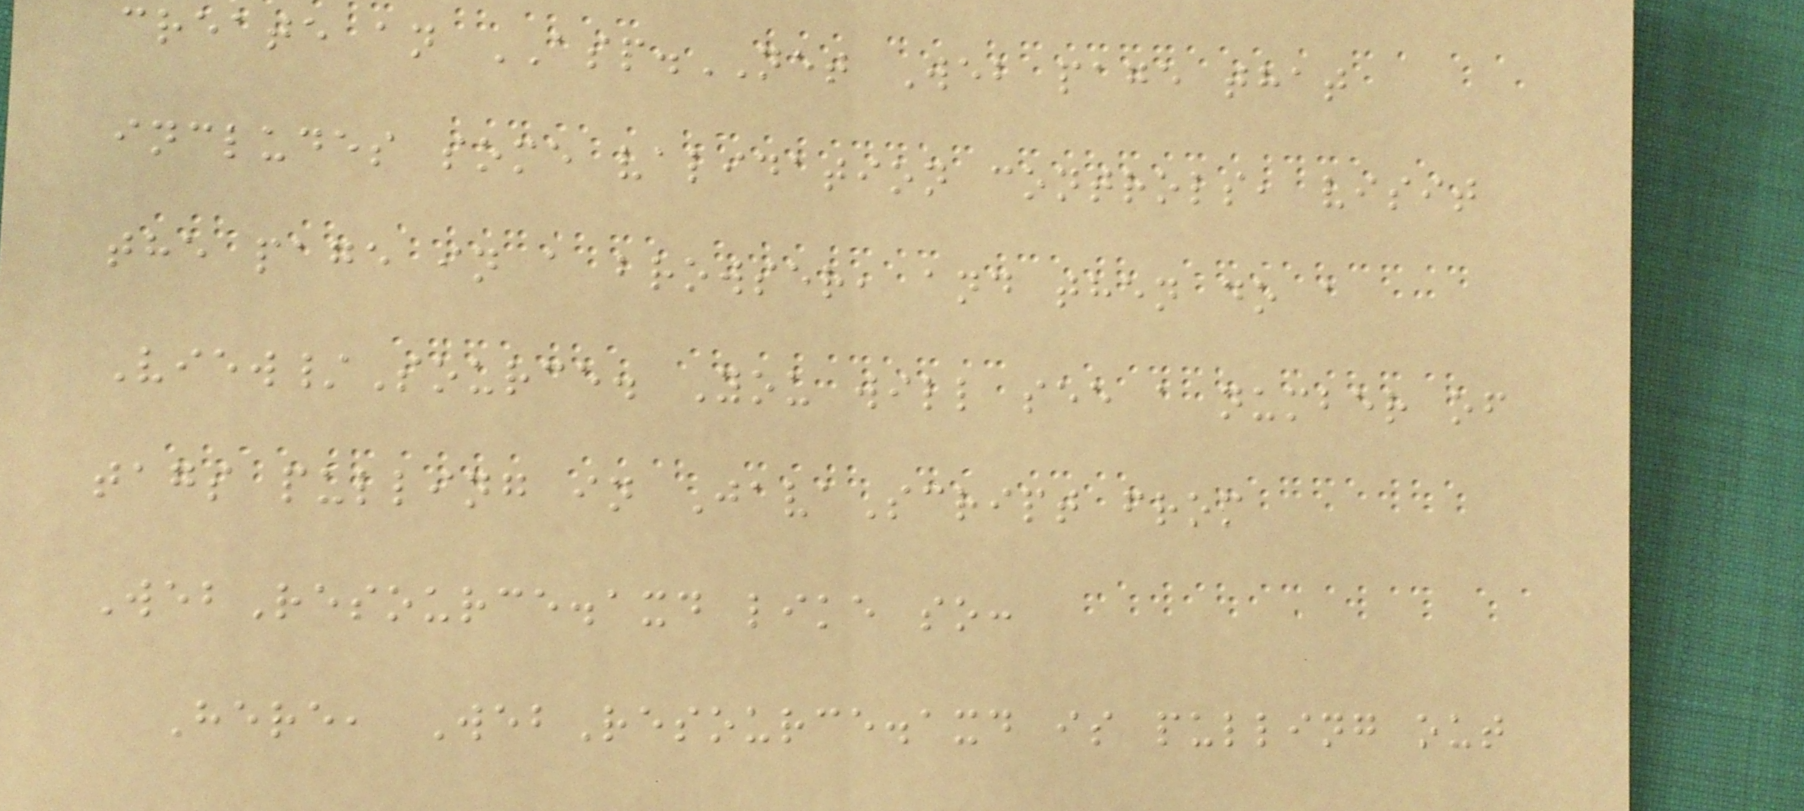create an ASP.NET Web page that
includes some validation controls, visit
the page in a browser, and then do a
View/Source. You will see a number of
tags pulling in JavaScript from
WebResource.axd like so:
Here, WebResource.axd is pulling out
